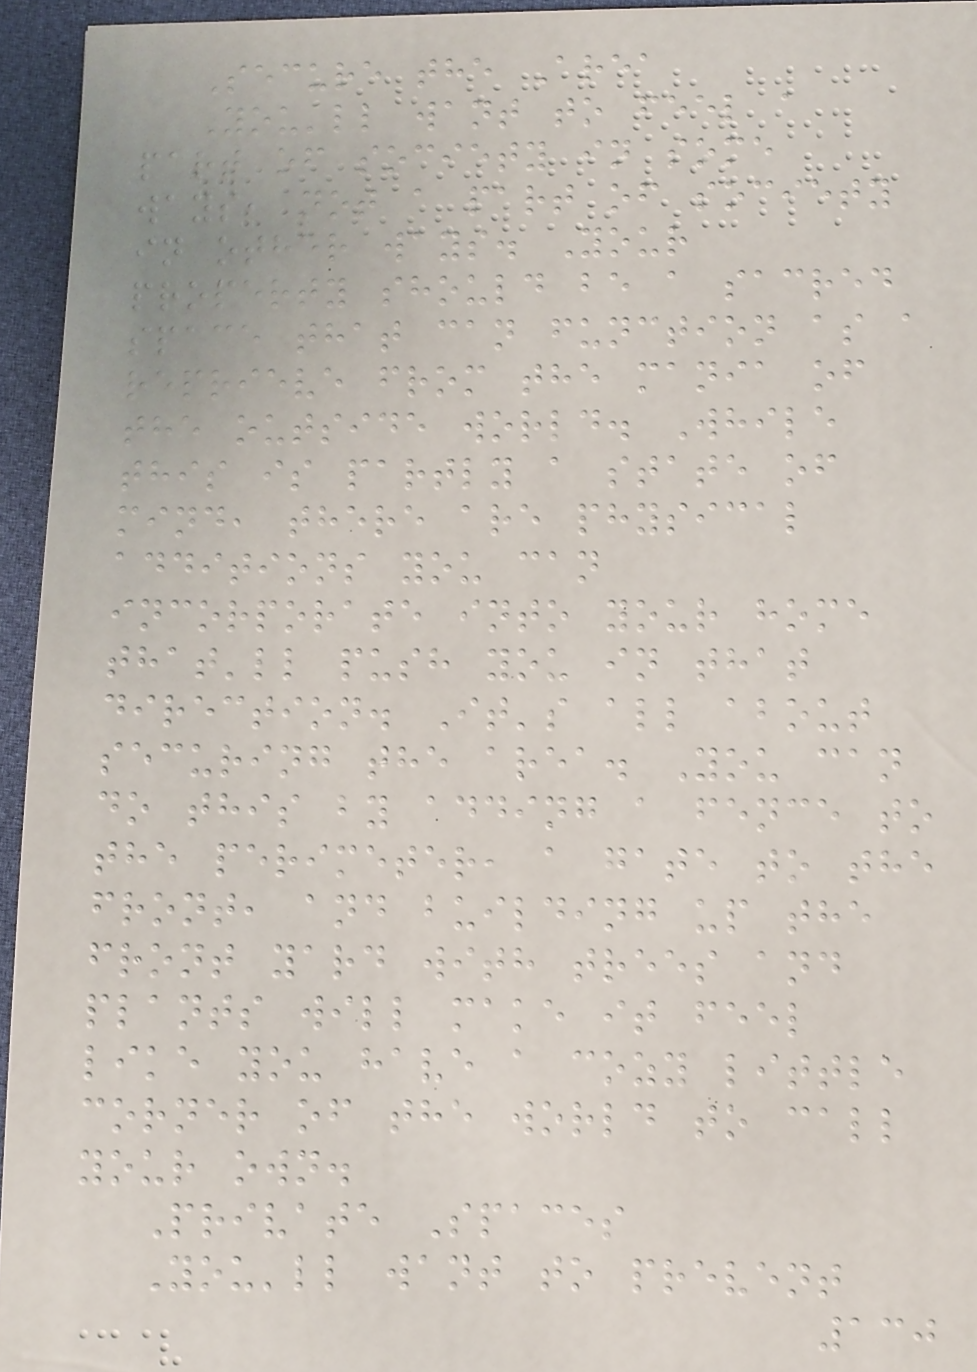Secure the Area
You'll want to feel a
part of society in some
ways, not a part of society
in other ways. Your
property should be a sacred
space that can function as a
reprieve from the mania of
the outside world. While
this is partly a state of
mind, there are physical
additions you can
incorporate into your home
that'll push you in that
direction. It's all about
securing the area. You can
do this by adding a fence to
the perimeter, a gate to the
front, and building up the
front yard with trees and
plants will make it feel
like you have a cozy little
corner of the world to call
your own.
Private Spaces
You'll want to prevent
130
